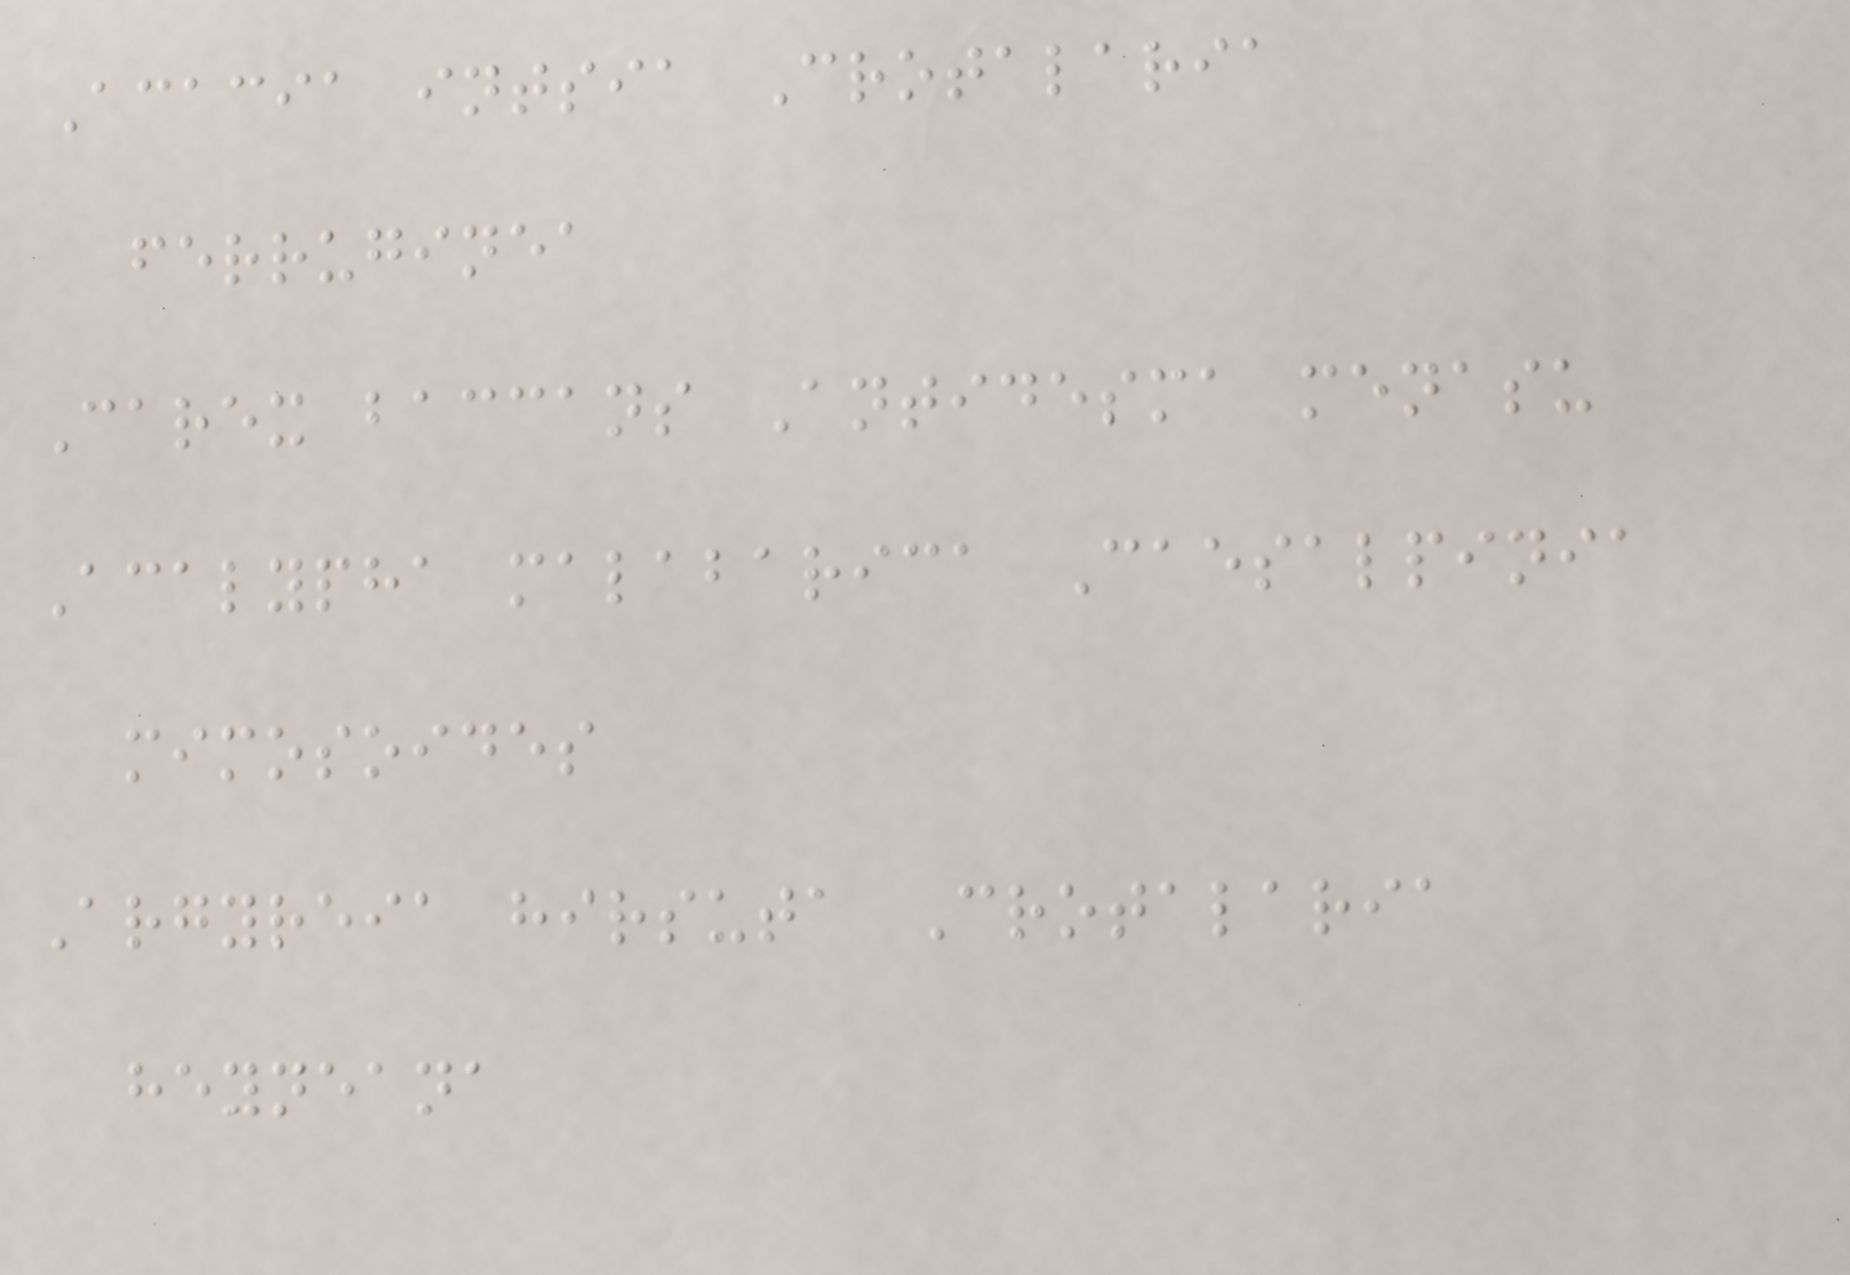Acacia intsia Crotalaria
ferruginea
Carex baccans Antidesma menasu
Acalypha malabarica Caesalpinia
mimosoides
Argyreia hirsuta Crotalaria
heyneana
